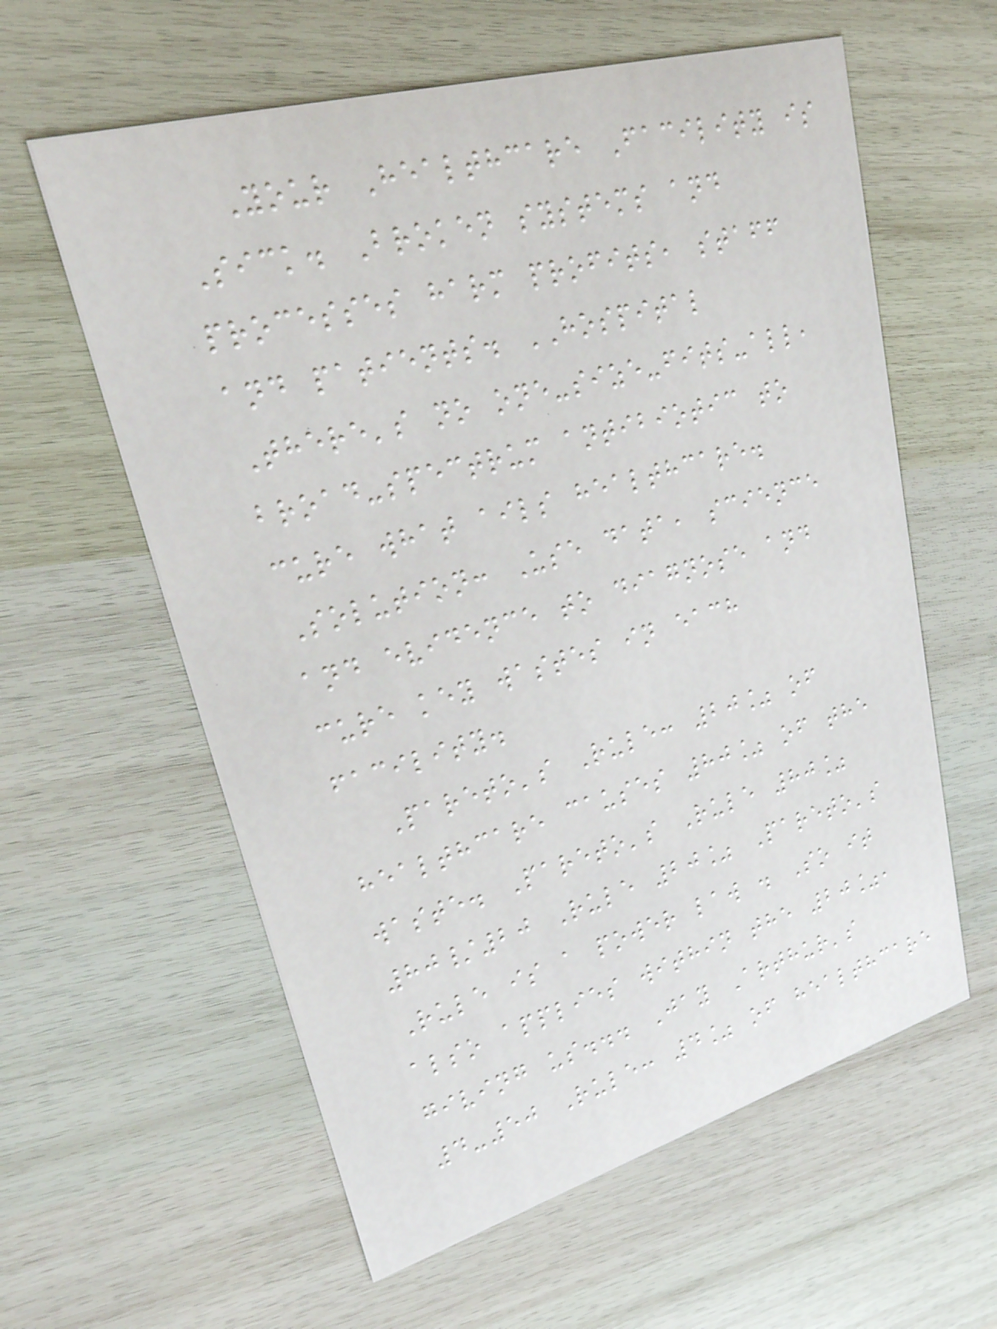Your Healthcare Facility is
Sick. Broken systems and
processes harm profits, staff
and patients. HOSPITAL
There's no one-size-fits-all,
broad-spectrum antibiotic to
cure what ails healthcare.
Solution: Use data, science
and evidence to diagnose and
cure key wastes in each
facility.
Pareto's Rule: 20% of
healthcare causes 80% of the
waste. Pareto's Rule 80%
80/20 Rule 20% Pareto's
Rule is a power law . So it
also applies within the 20%,
giving us... Jay Arthur's
4-50 Rule: 4% of healthcare
